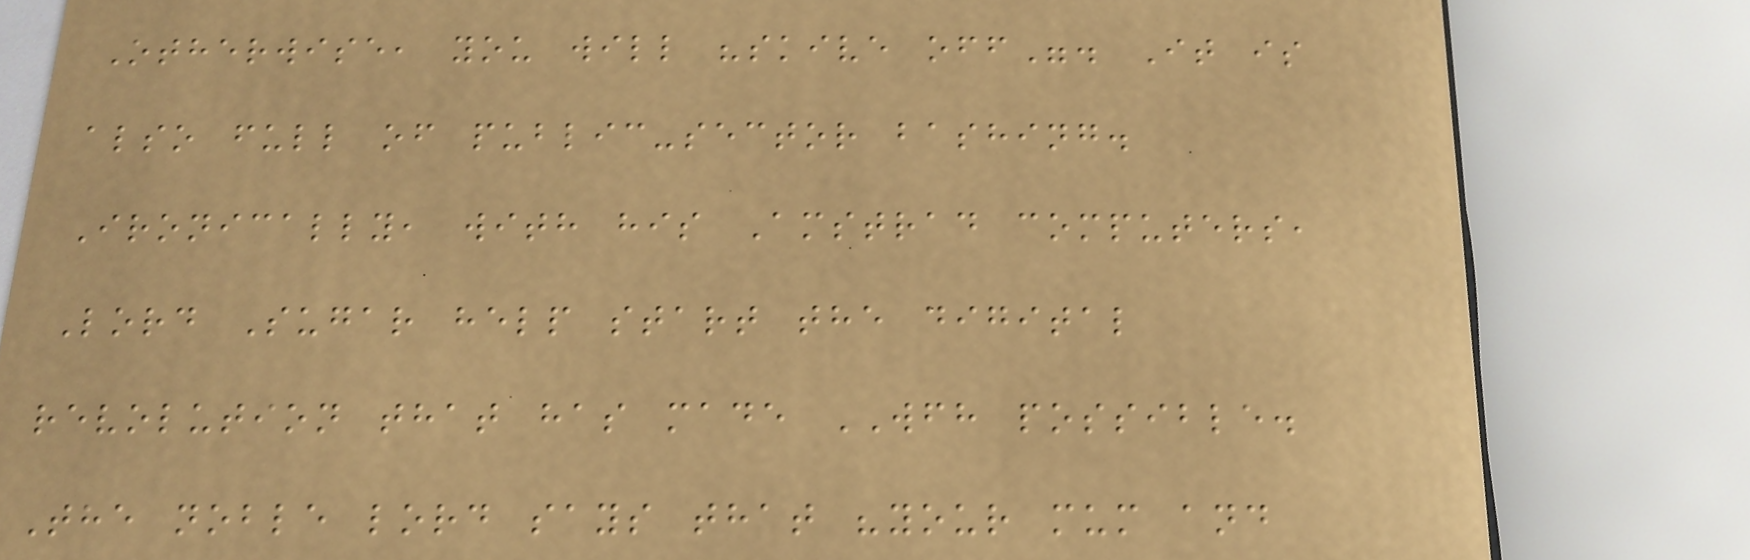Otherwise, you will "skive off". It is
also full of public-sector bashing.
Ironically, with his Amstrad computers,
Lord Sugar help start the digital
revolution that has made WFH possible.
The noble lord says that "your mum and
